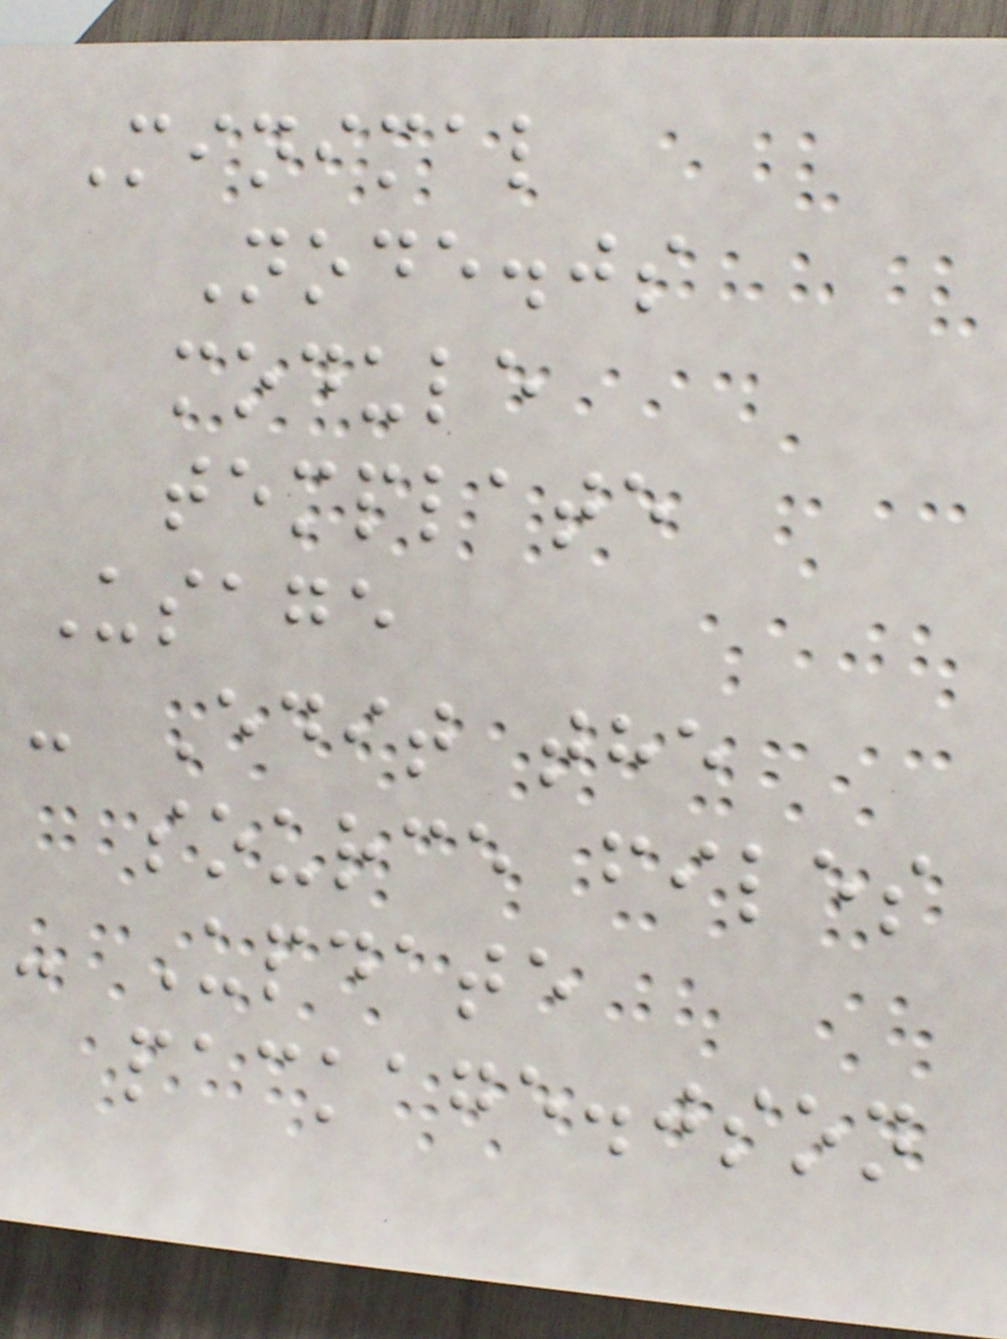Minimal
Node.js
module
template
Usage
- Edit the
source files
- Update
package.json
